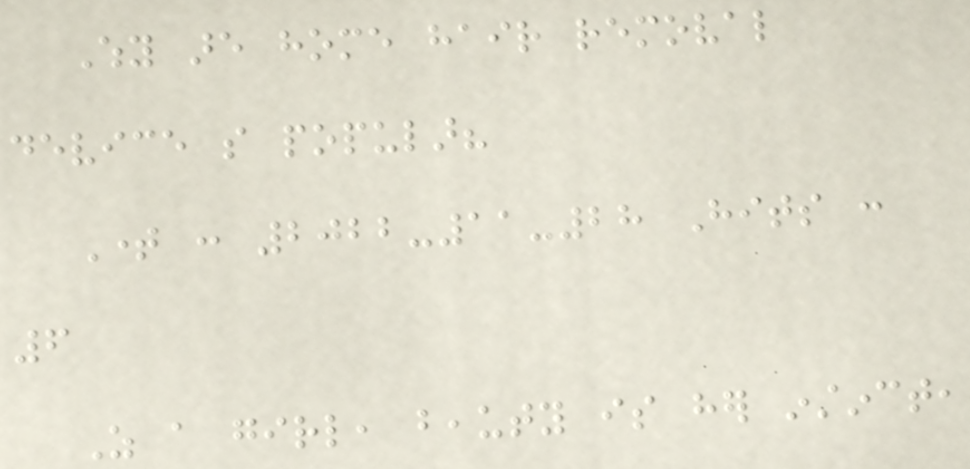Why are home hair removal
device so popular?
Time : 2022-11-28 Hits :
6
As a girl, beauty is her instinct,
